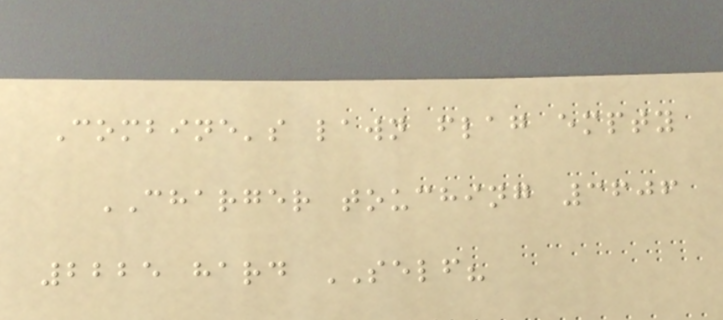Combine's lawn flag empty
CHARGER touching 3606
2225 hard SELF?
